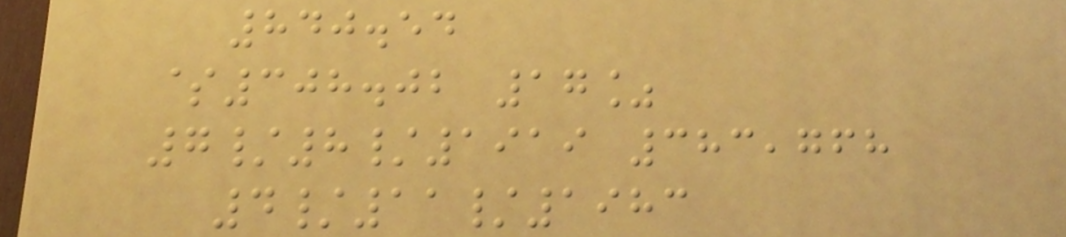840.54
$308.02 17%
7/8/1919 383,768
4/11/1983
